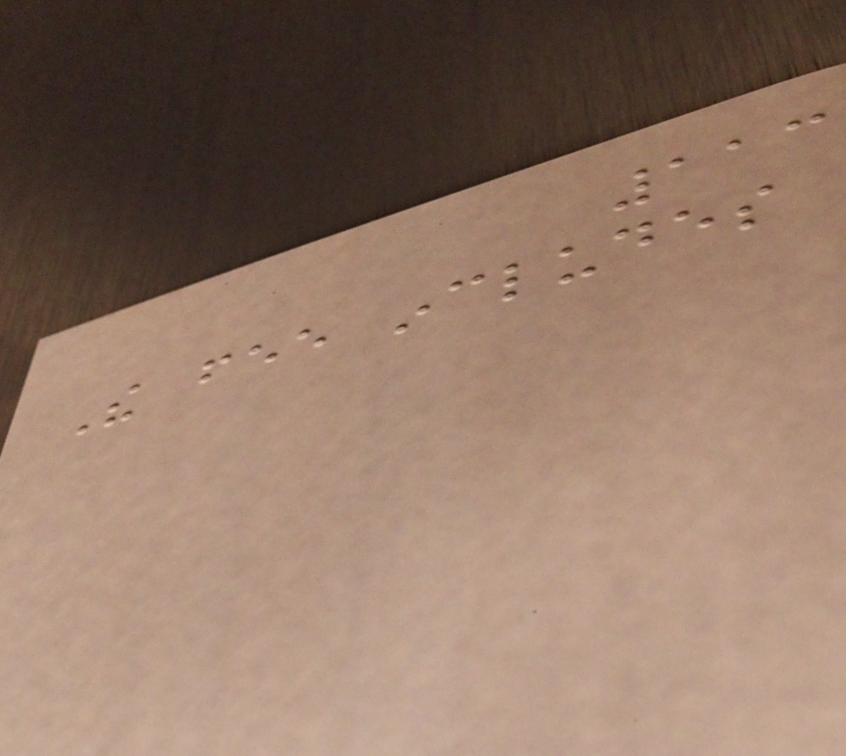113
The fee includes
